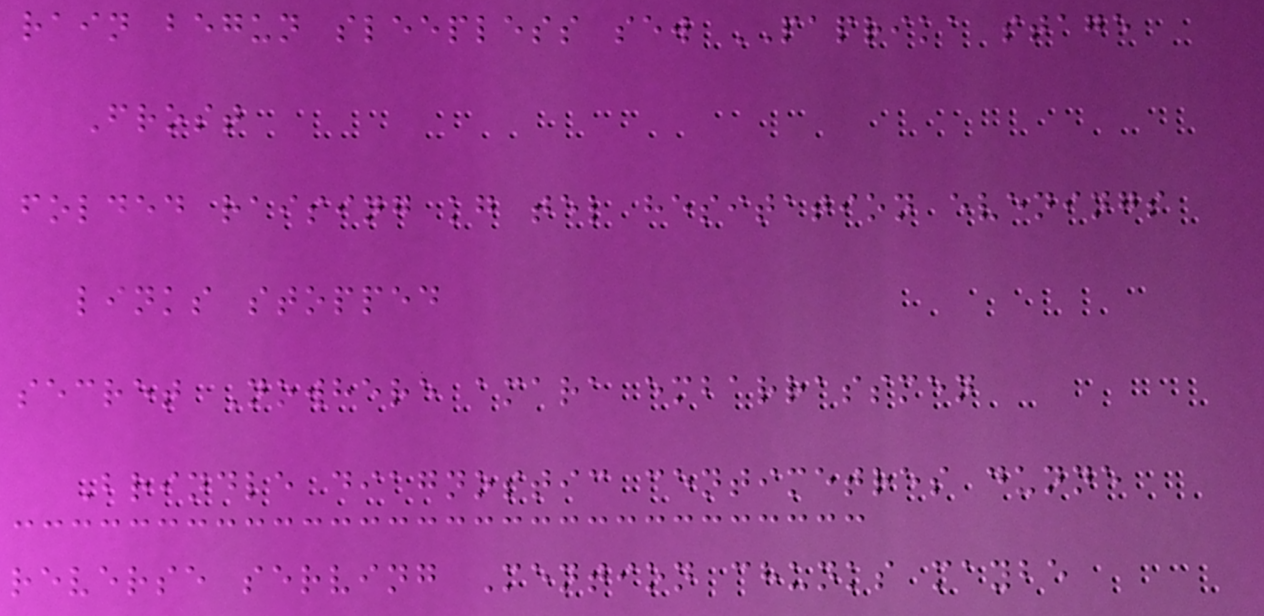rain begun sleepless sew PAPRIKA stage
Frost
folded raising kg tel hesitation evenings
links stopped
secret Nowhere amara embarrassmen
Brindle diagnostic centimetres dunne
reverse serving Mention chunks maybe
